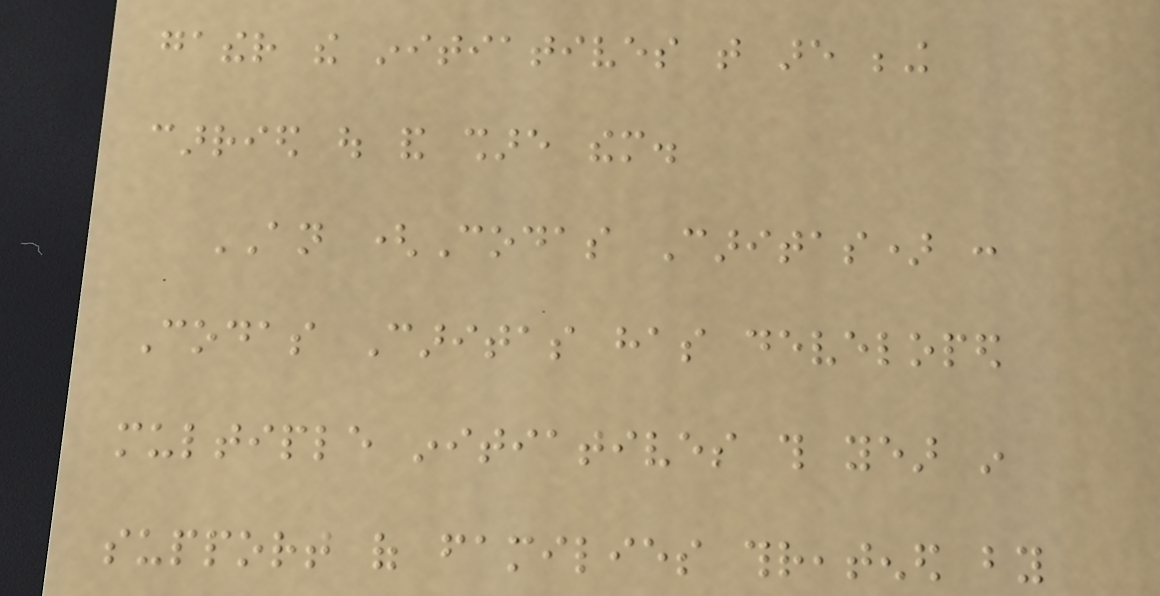gather the initiatives that are being
carried out and share them.
AN (Codas Caritas) :
Codas Caritas has developed
multiple initiatives this year in
support of families threatened by
